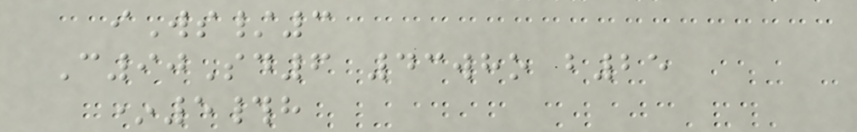iWs/3
C90Sd6 43who b25
*5#h
